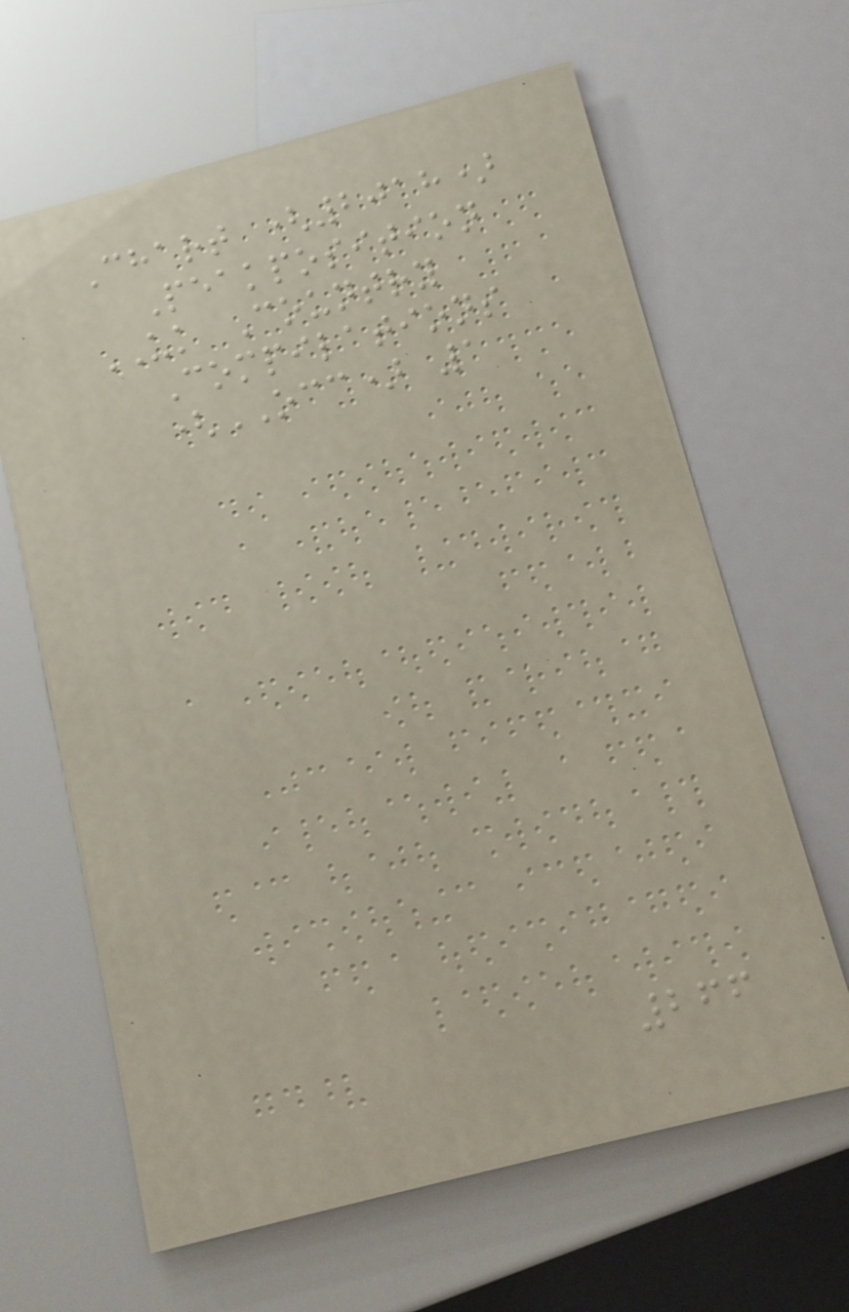Chart (2018)
Peakposition
UK Country
Compilations
(OCC) 1
266
